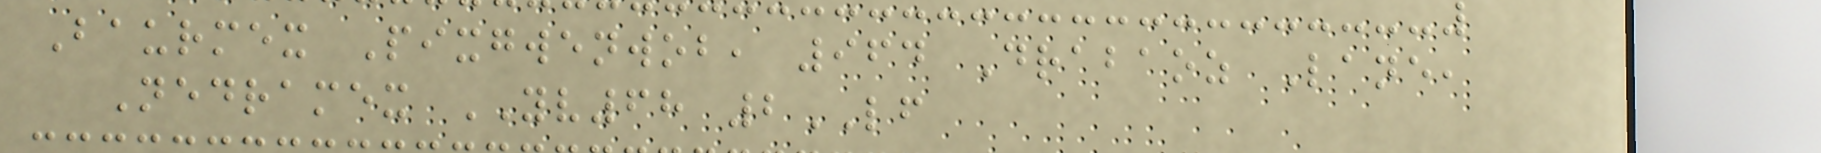Baurmex Pixgwenwob, 964 Drabaoz Lane,
Nedramex YV68 2LF
